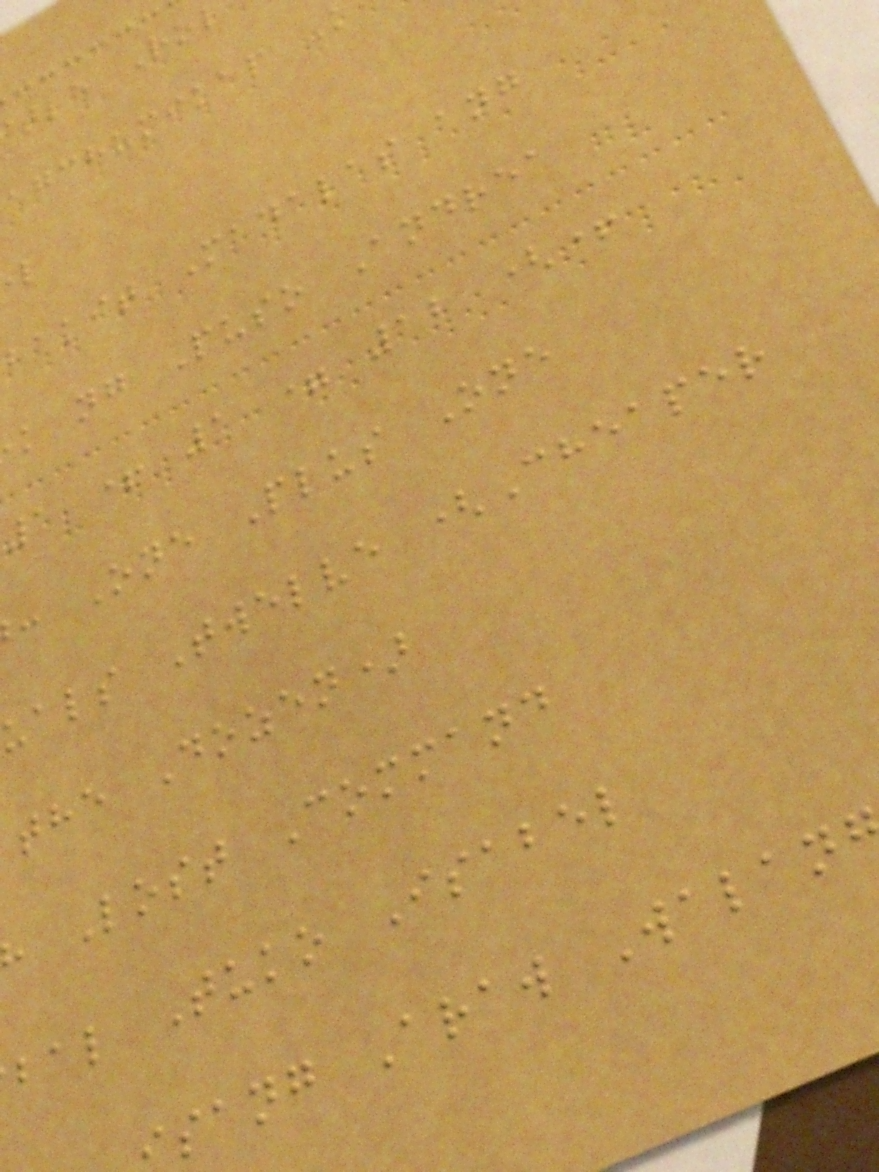tle Ro
agchumikap
bakit Madalas ang
k ng Puso Andrea
1 + 1 = 12 (+
: One Plus One
uals Twelve (Cheaper
the Dozen)
Lost Command
bal Tuko Isabel
sang Araw Walan
